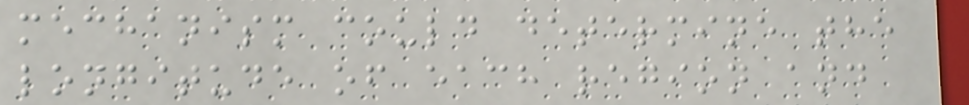mechanism could determine the
longitude of each region and
